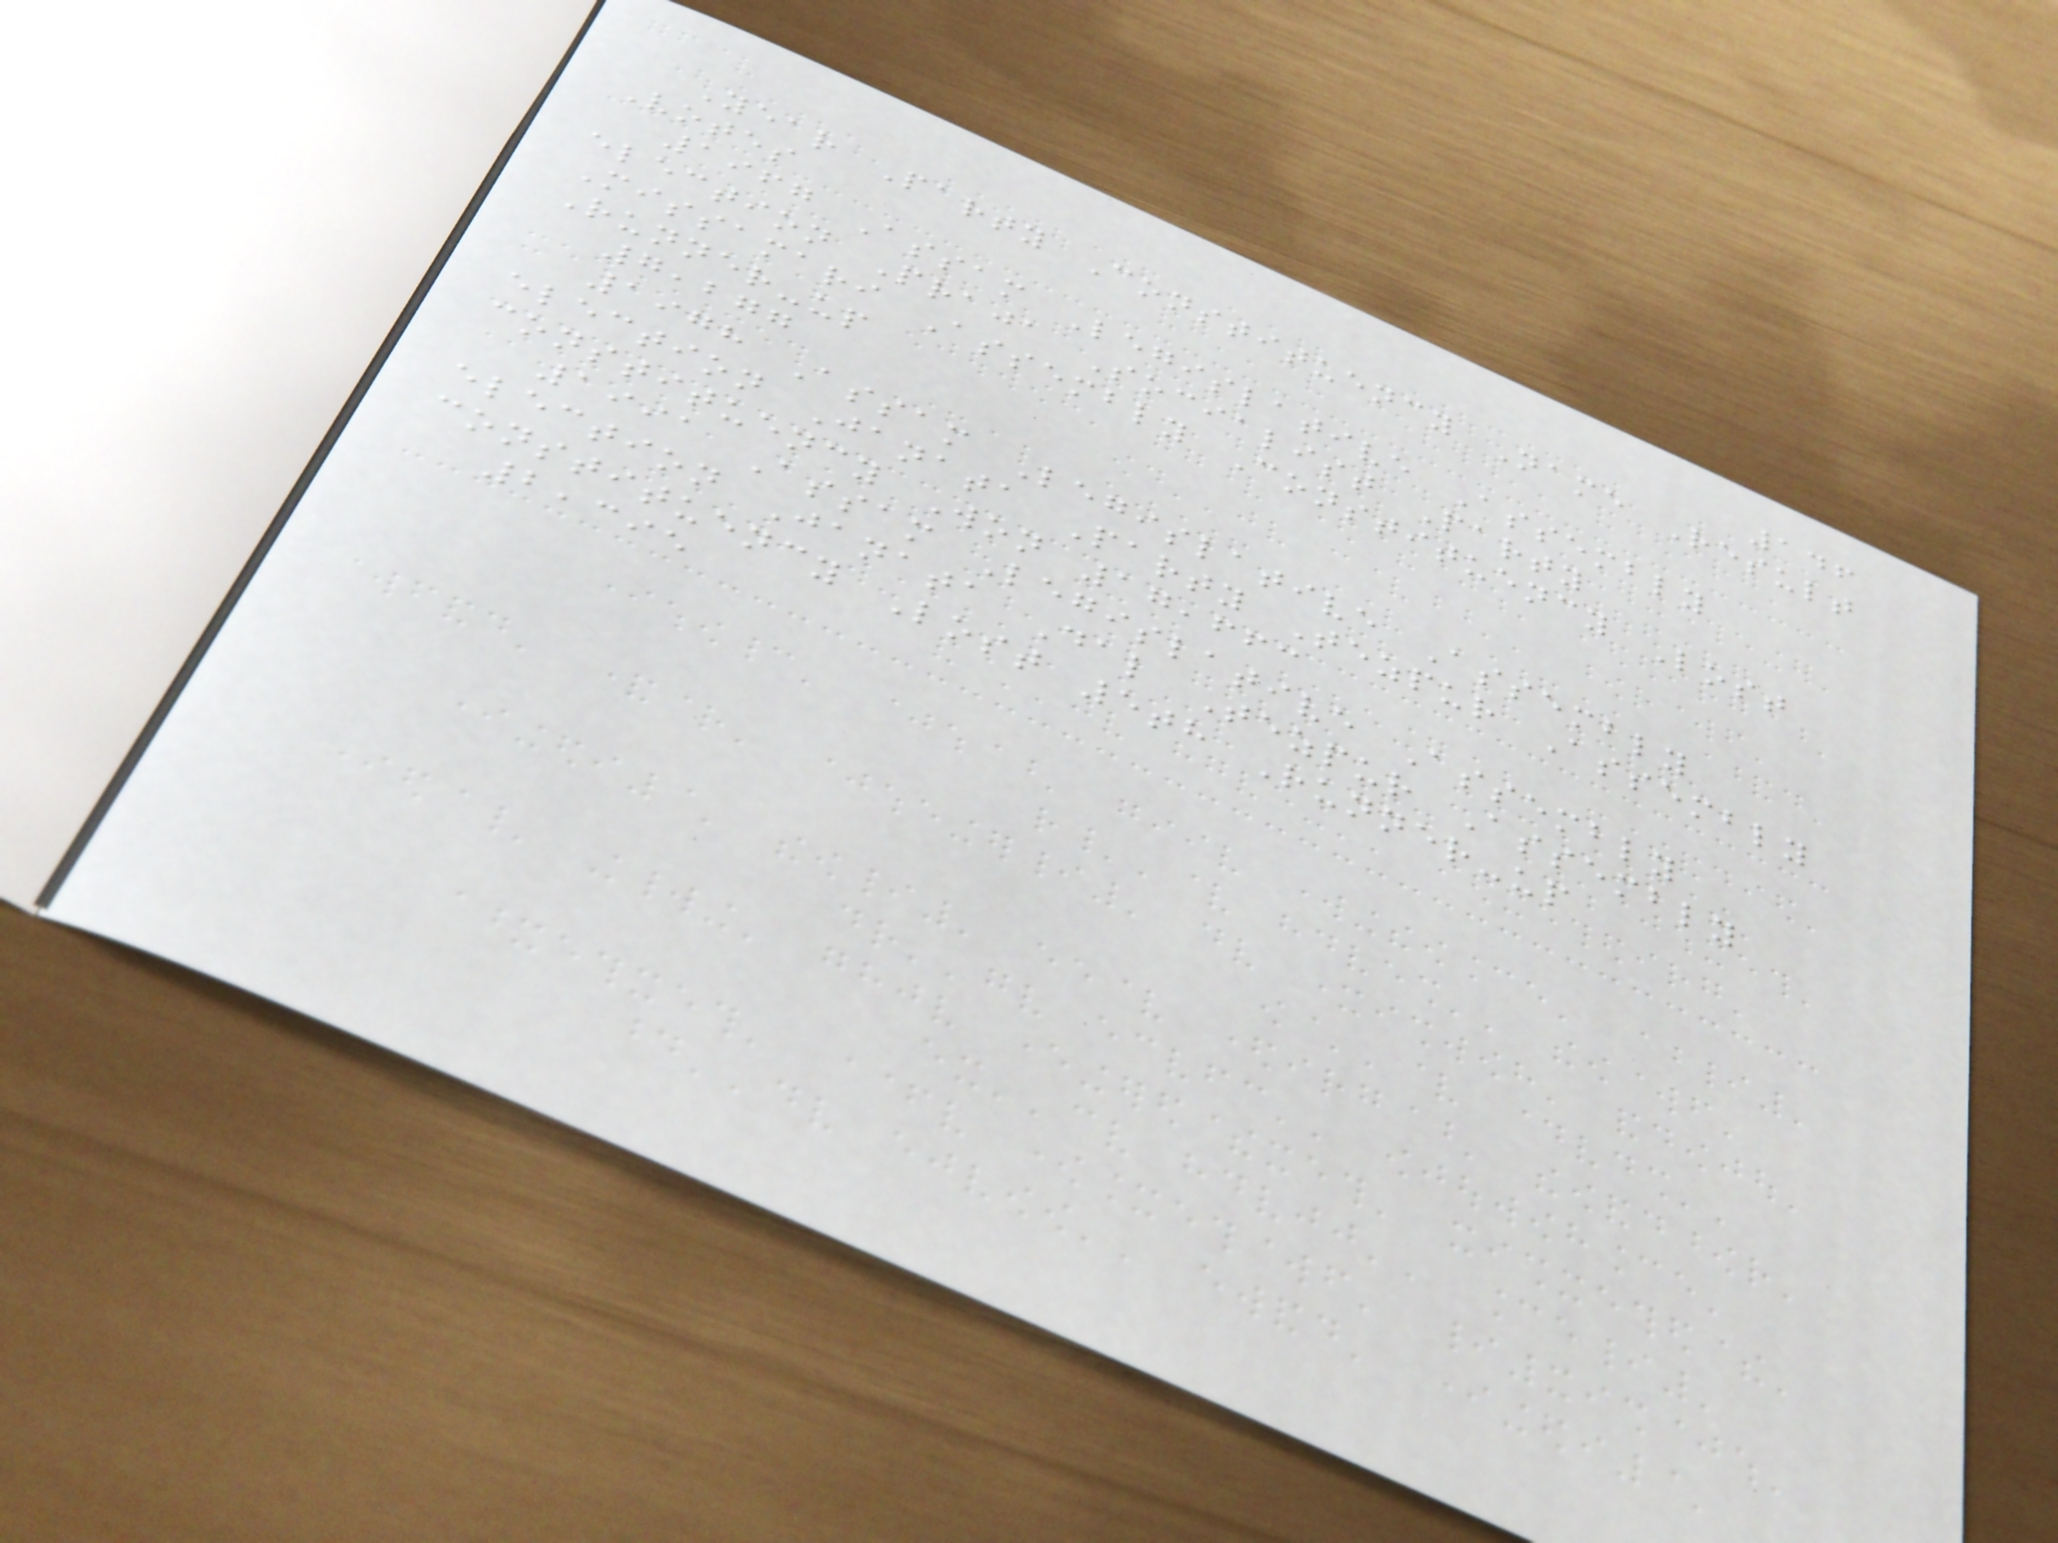146
Year Party Constituency Name Result
Votes
1967 Assam Legislative Assembly
election Praja Socialist Party
Missamari Assembly Constituency Lost
Runner-up
7,277
1978 Assam Legislative Assembly
election Janata Party Tezpur Assembly
constituency Won 17,663
1991 Assam Legislative Assembly
election Janata Dal Tezpur Assembly
constituency Lost 5th Runner-up
2,395
